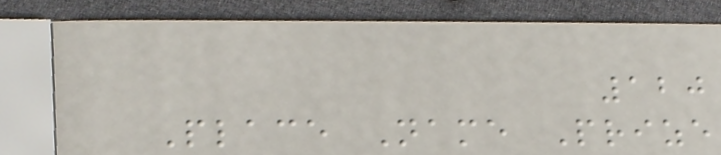120
Place Name Prize
